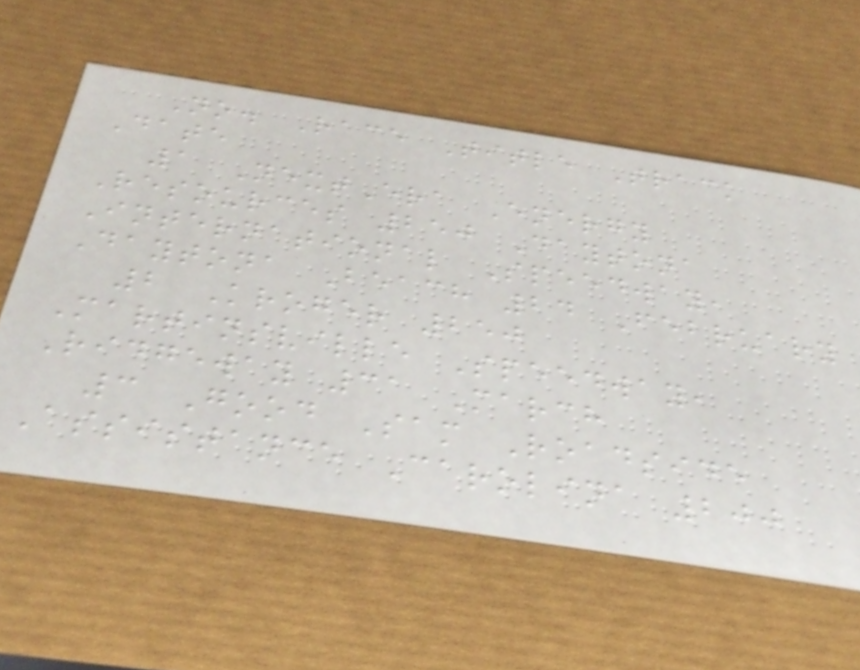No. Race Title Track
Date
1 NextEra Energy
Resources 250 Daytona
International Speedway,
Daytona Beach 24 February
2 Kroger 250
Martinsville Speedway,
Ridgeway 31 March
3 Good Sam Roadside
Assistance Carolina 200
